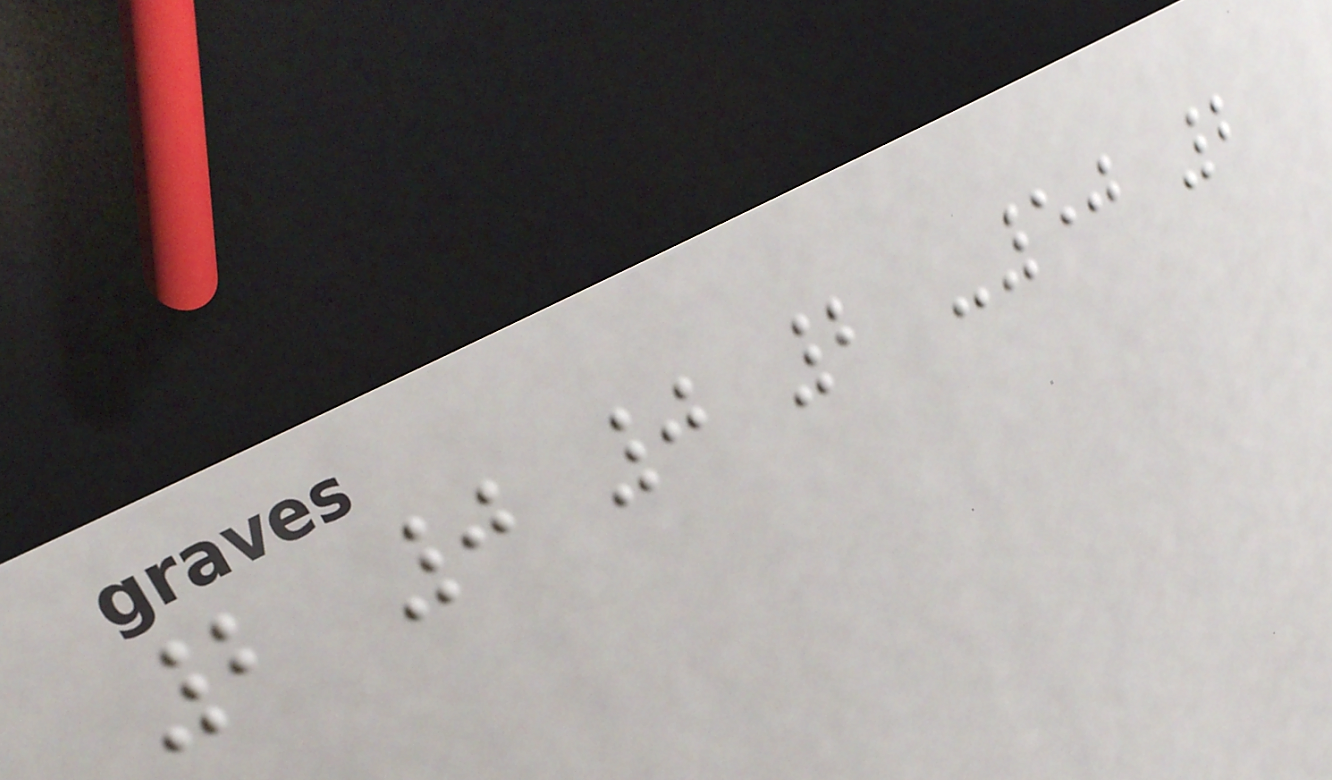2 0 0 2 -50 2
